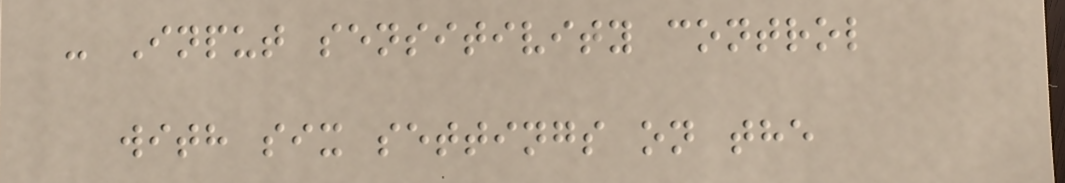- Input sensitivity control
with six settings on the
